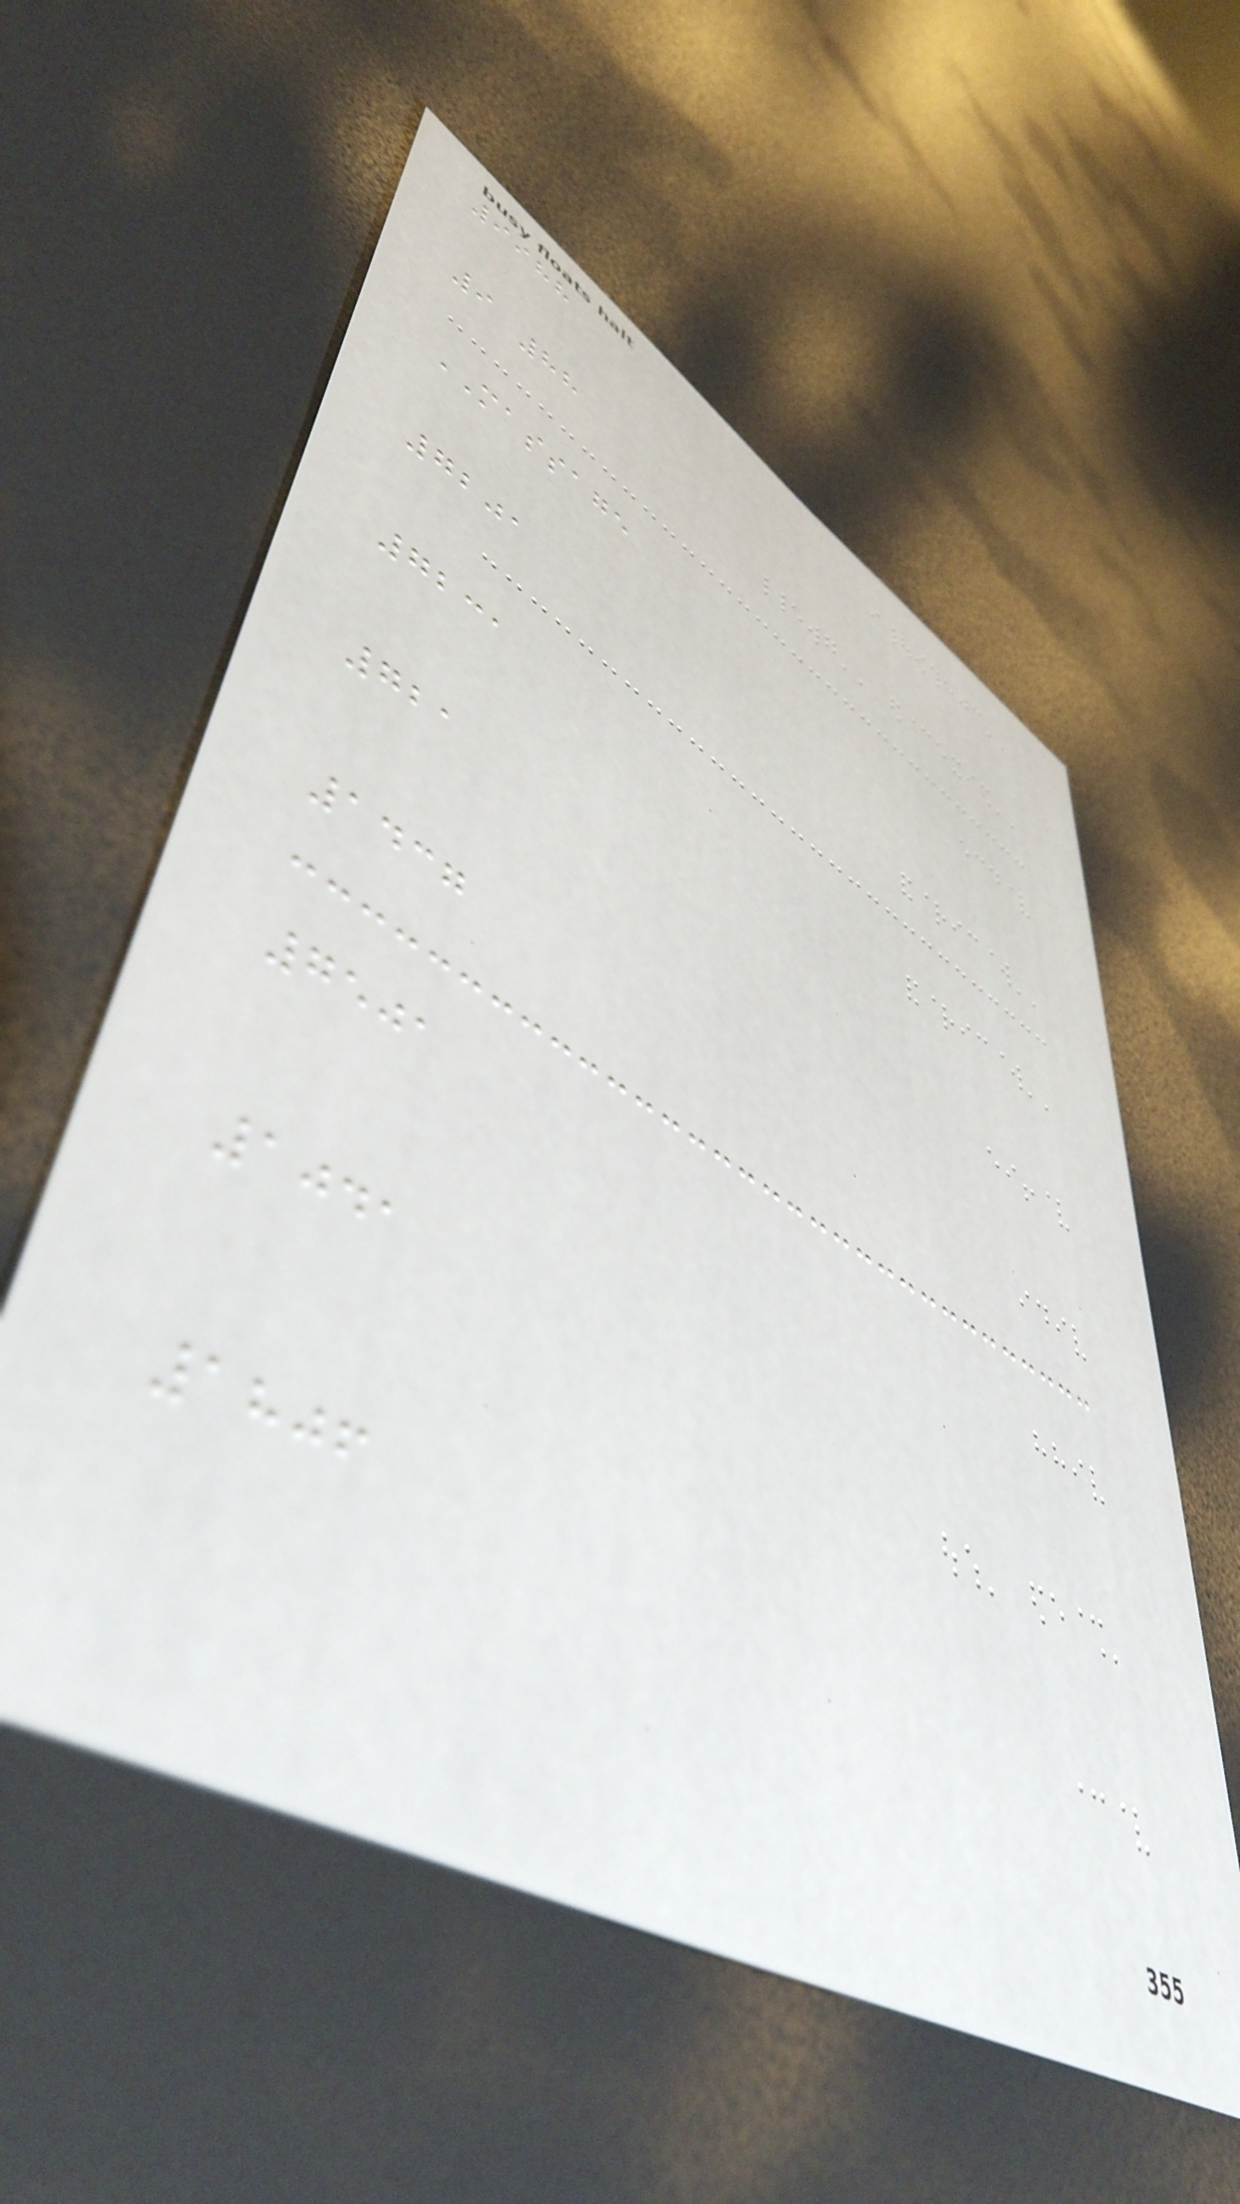9988
9 88
MASSAGE
7201
7231
721
1437
7501
1041
1806
